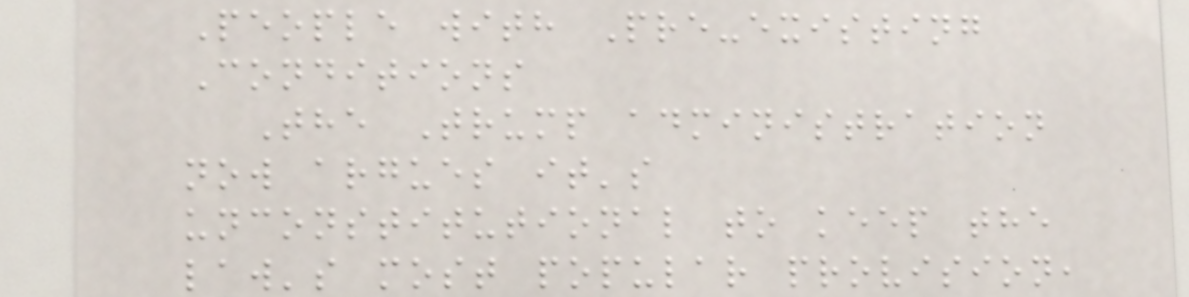People with Pre-existing
Conditions
The Trump administration
now argues it's
unconstitutional to keep the
law's most popular provision,
